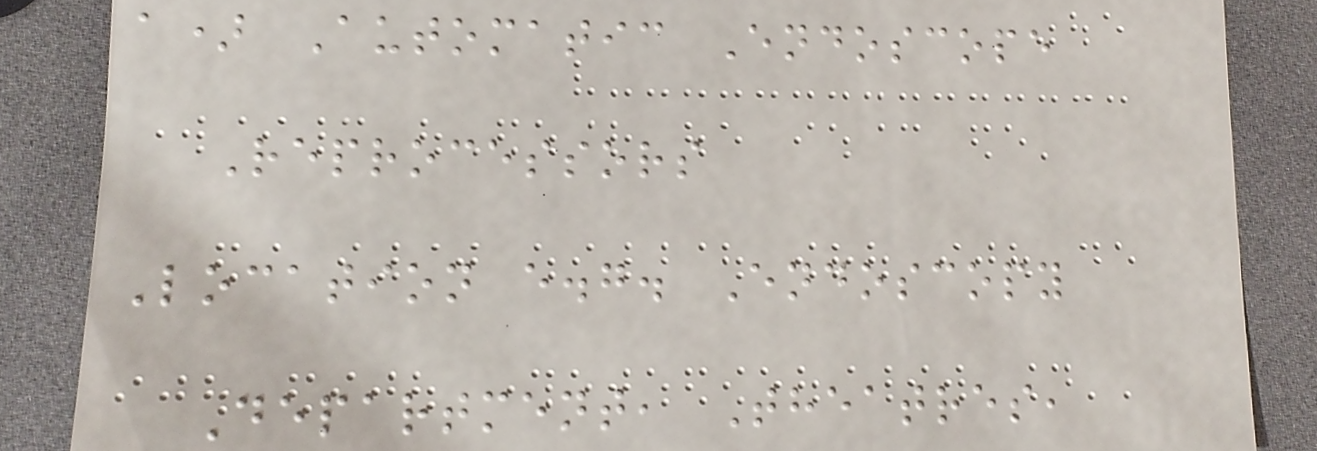a) Automatic Endoscope
Reprocessors
Location e.g. Endoscopy
Department, Theatres,
